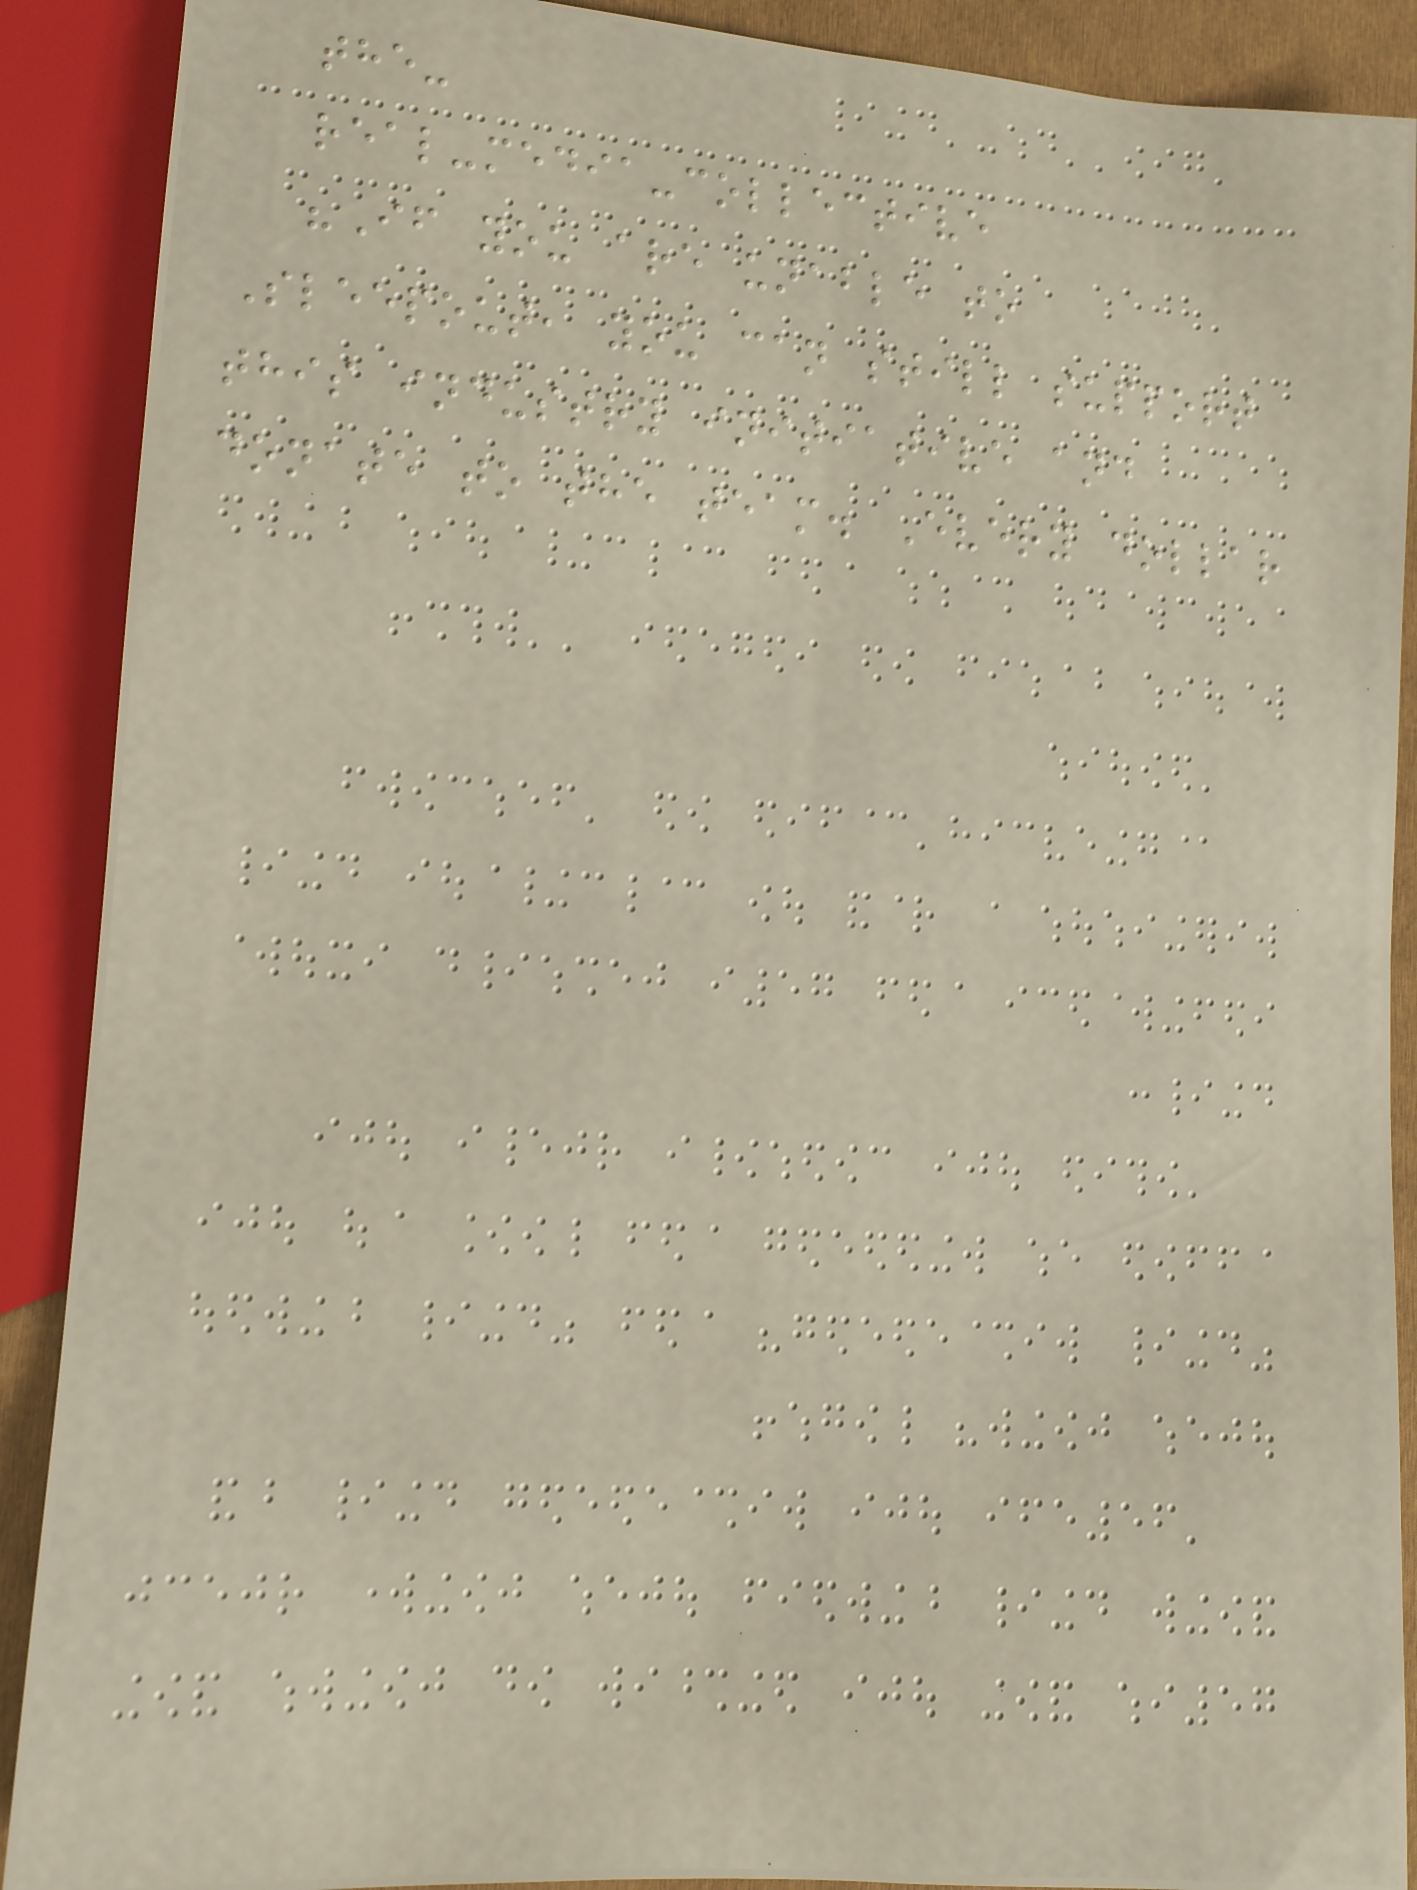the-
real-media-collective
"If you are unable to
Sleepout, you can still support
this industry initiative and
donate to the team. Every dollar
